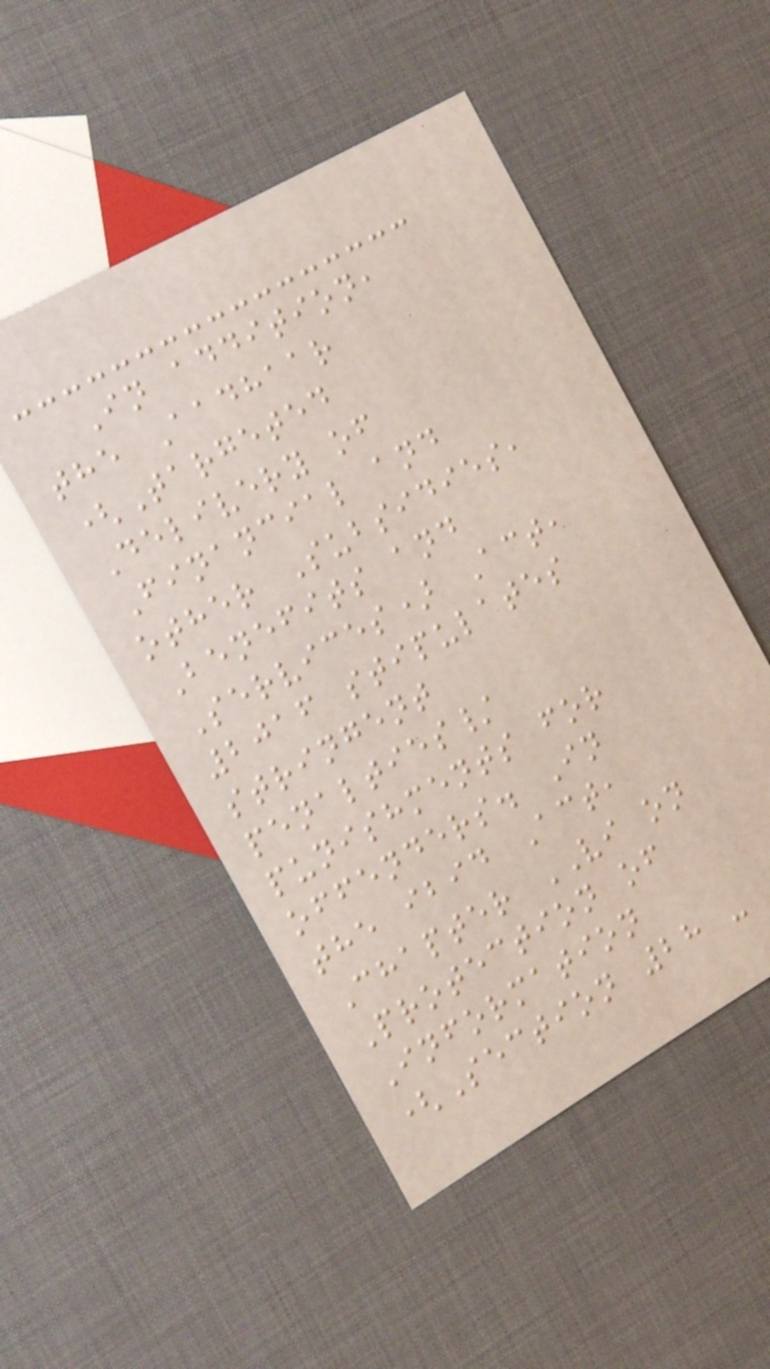In addition,
the Aadhaar
(Targeted
Delivery of
Financial and
other Subsidies,
Benefits and
Services) Act,
2016 stipulates
stringent
penalties/
punishments for
offenders. In
the ibid Act,
Chapter VI on
Protection of
Information
(Section 28 -
